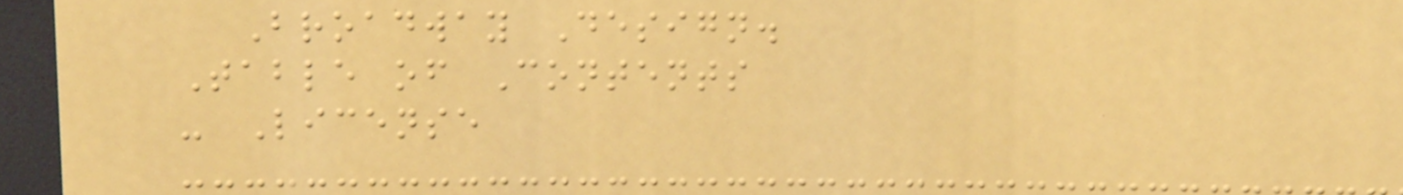Broadway Design.
Table of Contents
- License
